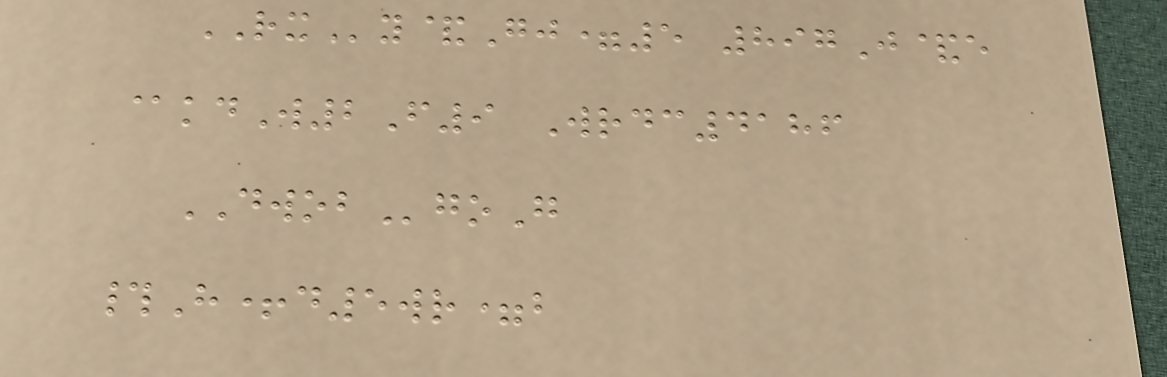RXy&Gj=5 897J&e
@kdW2F9 Wrdc4186
DWOBgoG
#H+d5wr=b
